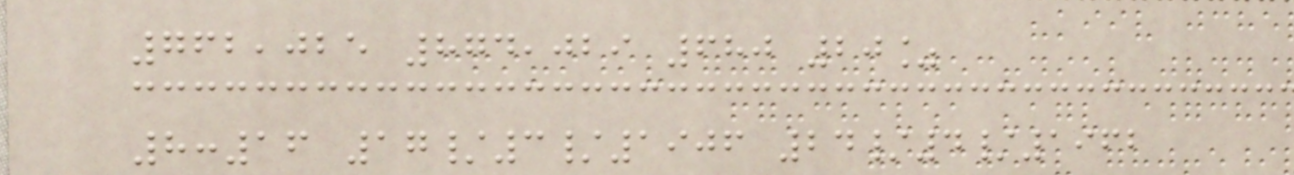762,025 874,029 680 20%
8:16 17/3/1906 24/4/1962
